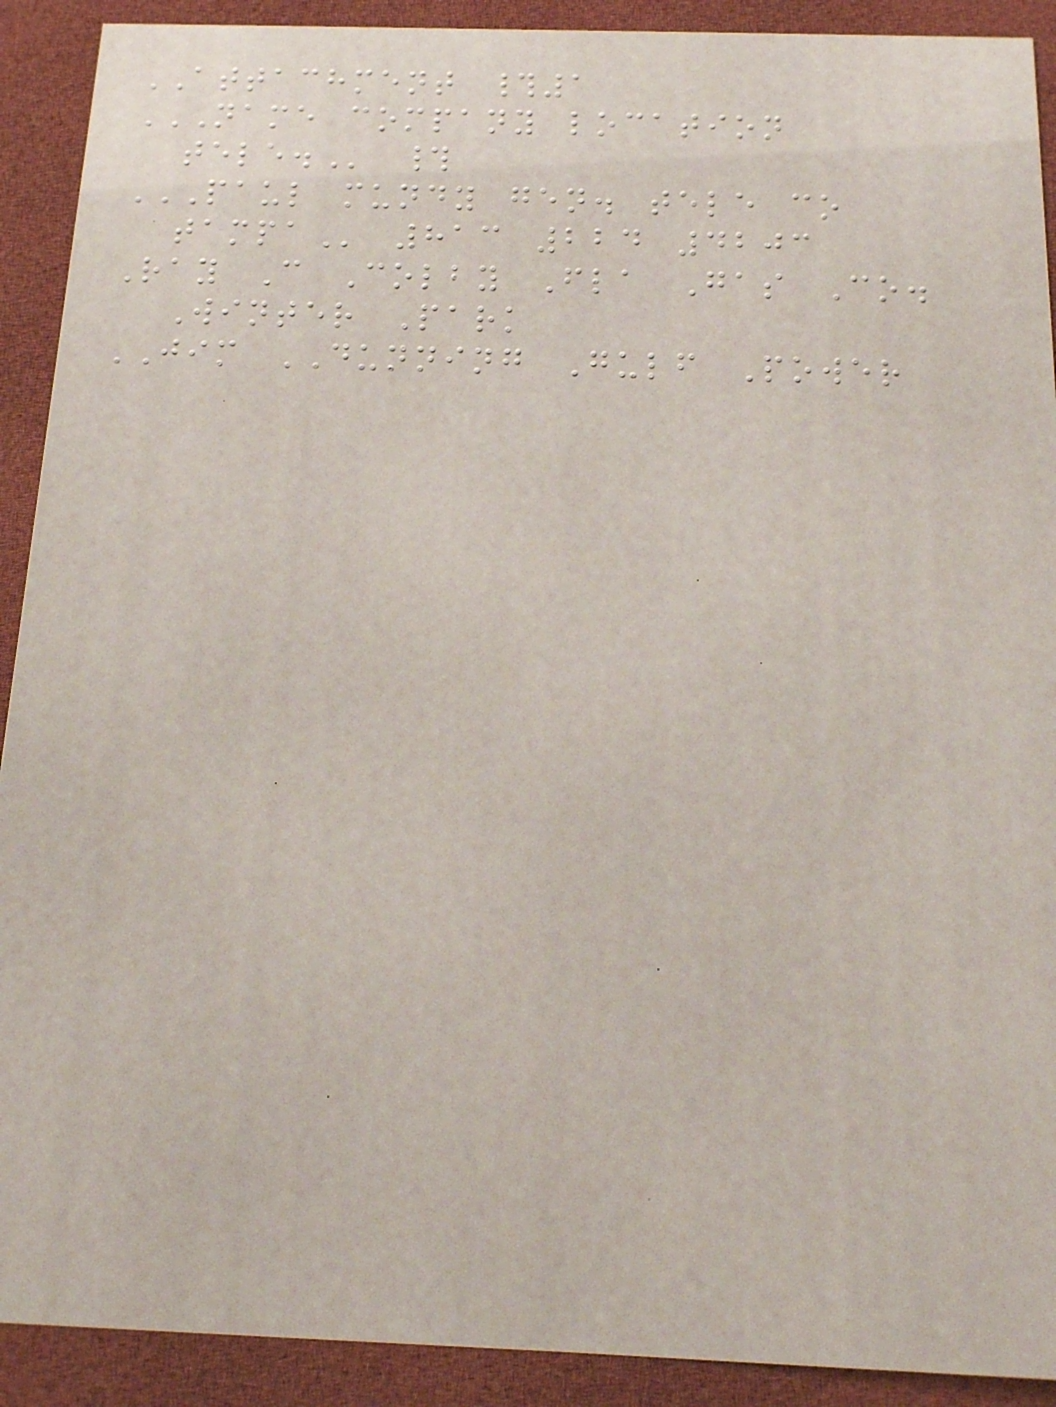ATTACHMENT #1
NAME COMPANY LOCATION
TELE. #
PAUL MUNDY GEN. TELE CO
TAMPA 813 224 4203
Ray C Colby Fla Gas Co.
Winter Park
JIM DUNNING Gulf Power
